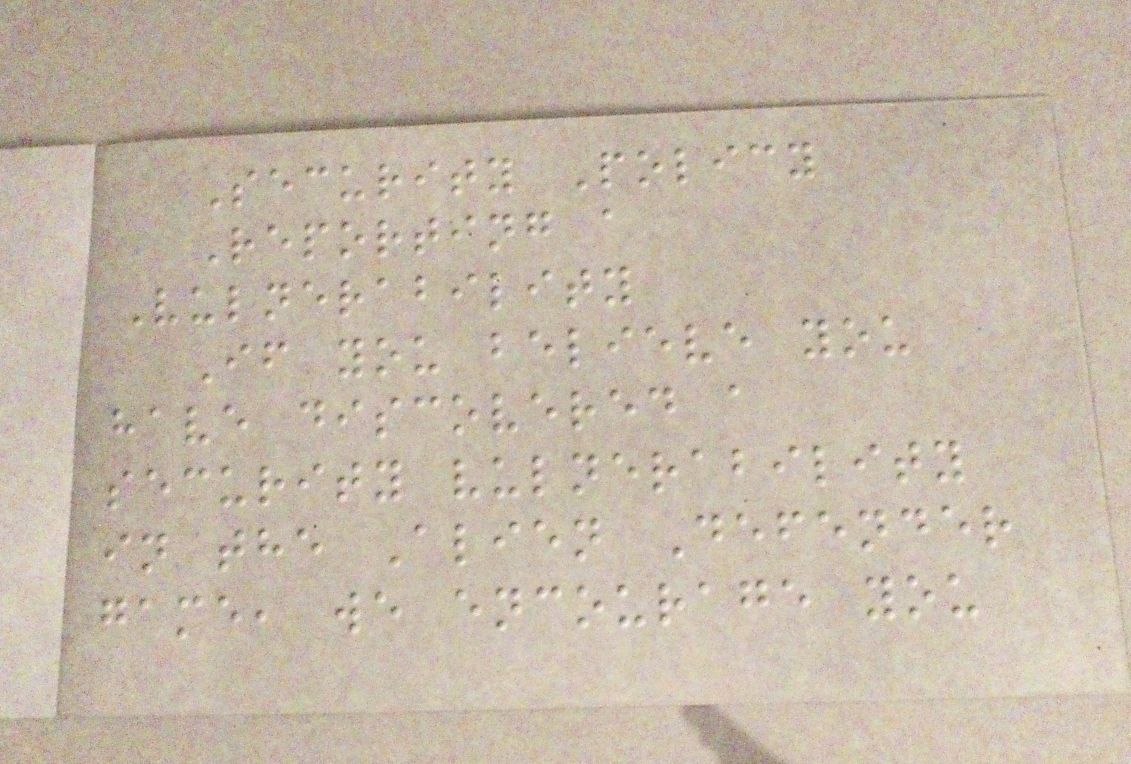Security Policy
Reporting a
Vulnerability
If you believe you
have discovered a
security vulnerability
in the Alien Defender
game, we encourage you
